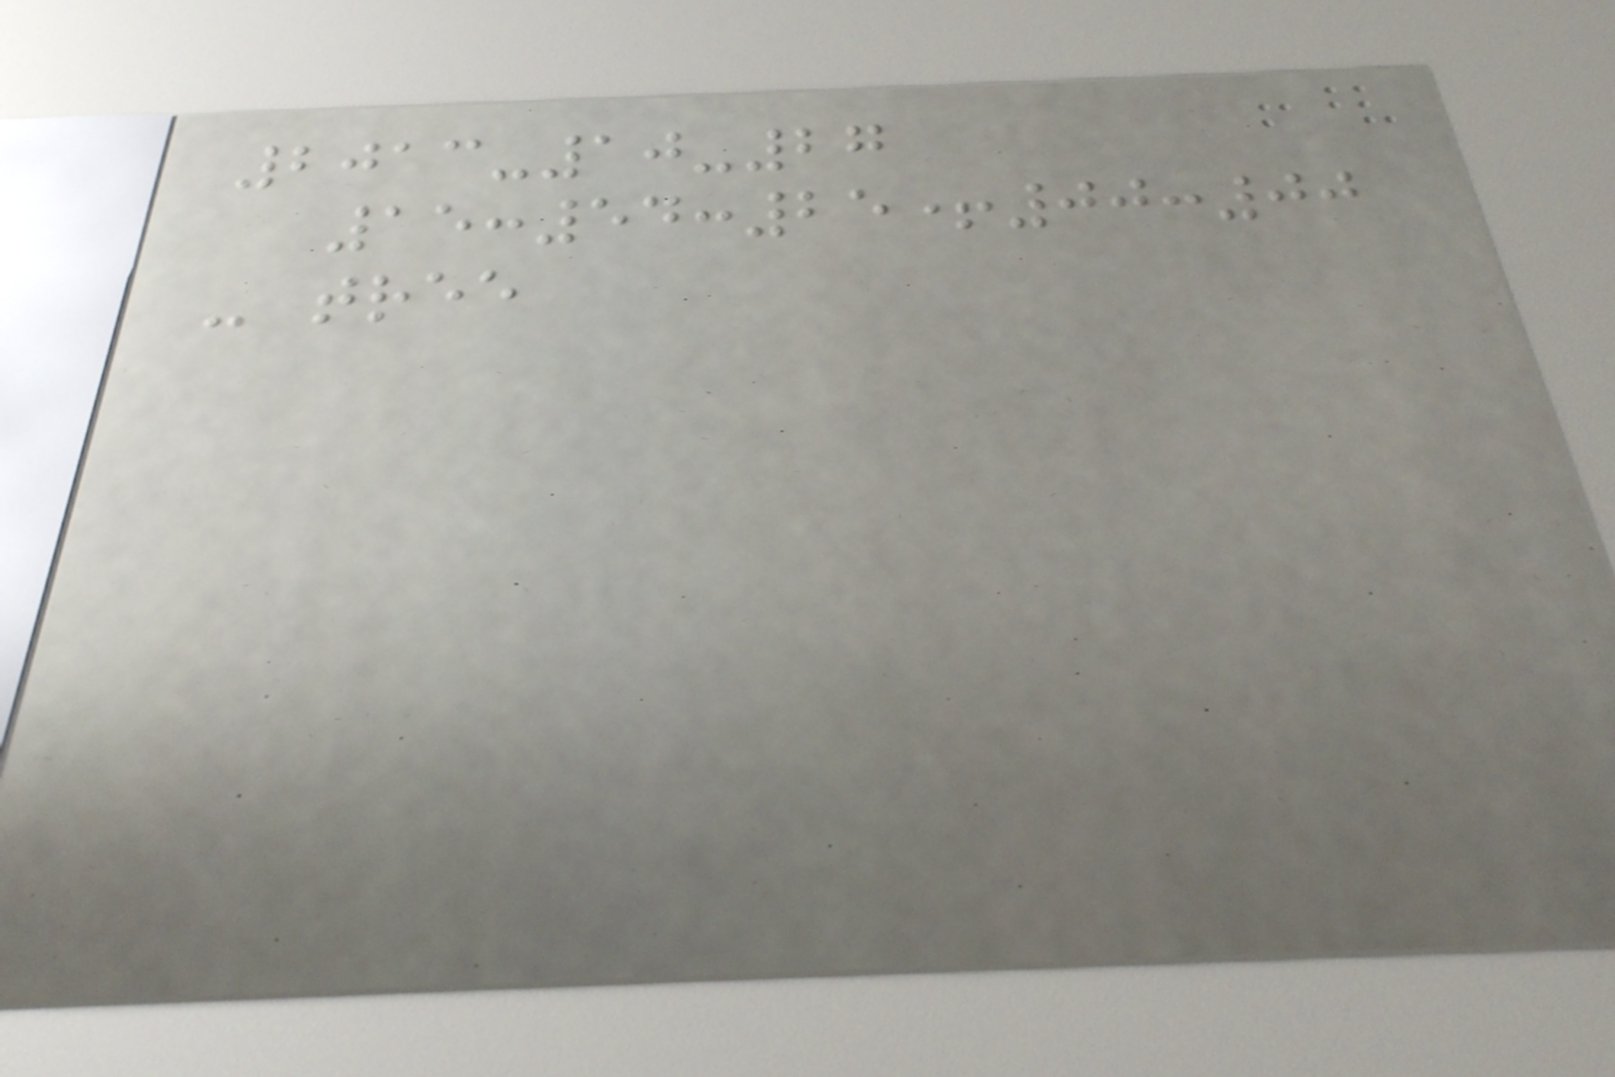2013-10-27
15:54:25+00:00
- tree
